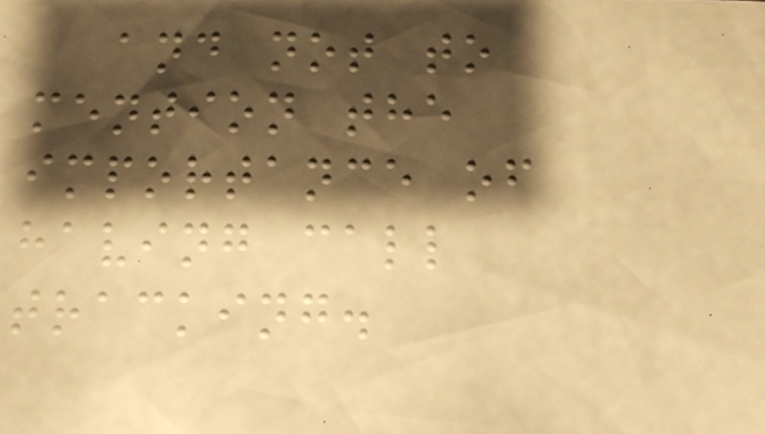and not to
mention the
importance of
having call
tracking.
